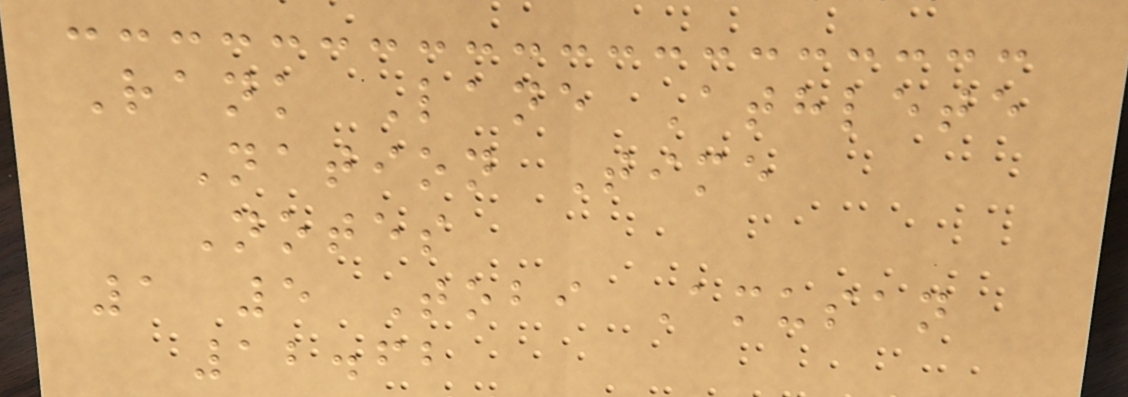Rank Lane Athlete
Nation Time
Notes
1 5 Tobi Amusan
12.62
